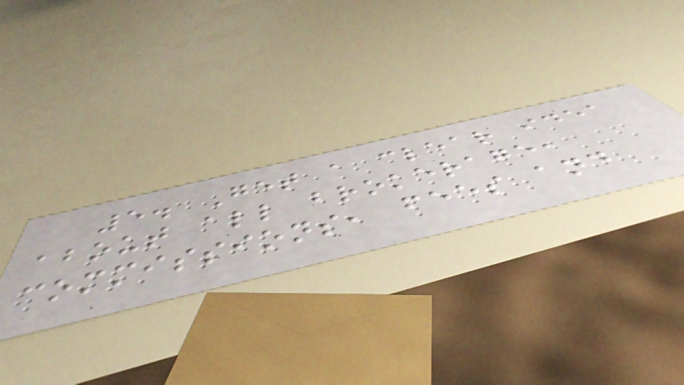5. Get a clear idea
about all brokerage,
commissions, fees and
